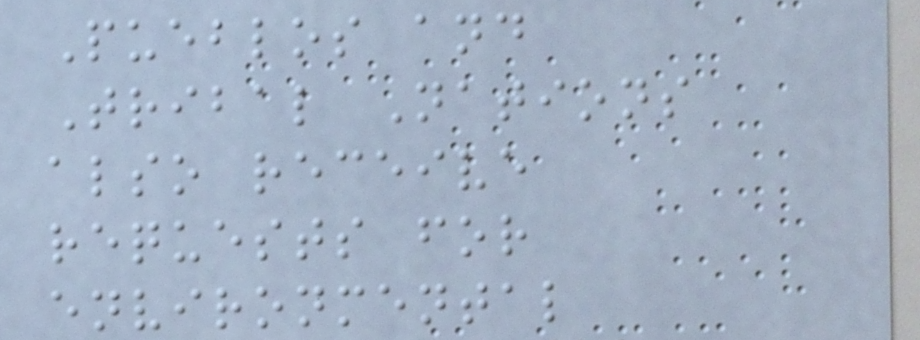Pueblos and
Tribal Nations
also receive
requests for
environmental
